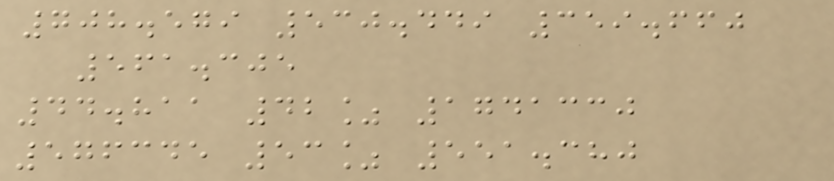708.579 530.449 359.660
561.305
44.811 42% 1741330
576345 53% 551.380
